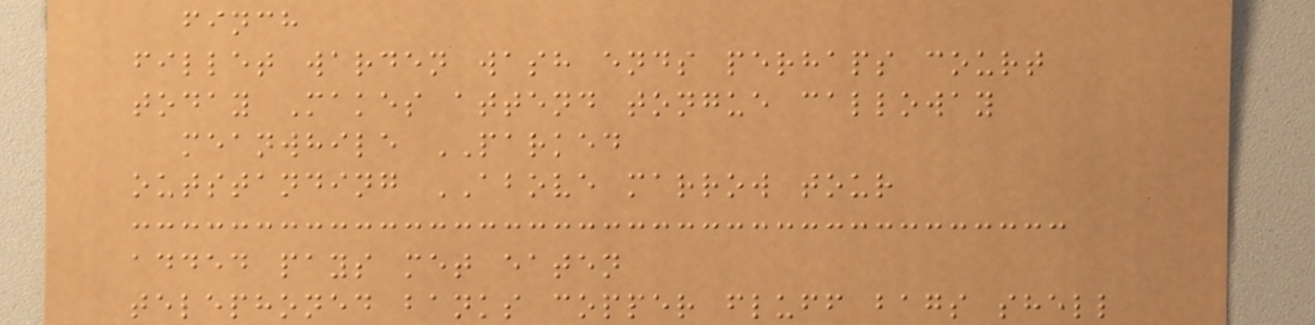finch
fillet warden wash ends perhaps court
today Makes attend tongue calloway
meanwhile PARKED
outstanding ABOVE marrow tour
added pays met eaten
telephoned banks copper fluff bags shell
